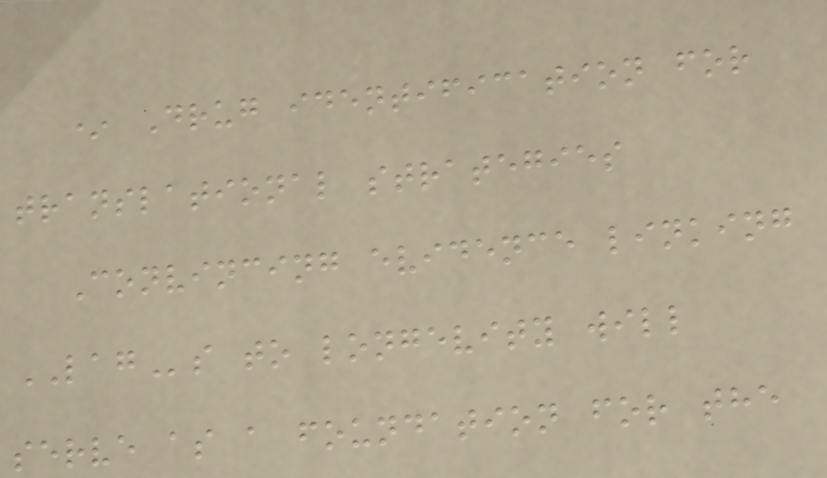* Drug identification for
translational strategies
Convincing evidence linking
LAGs to longevity will
serve as a foundation for the
